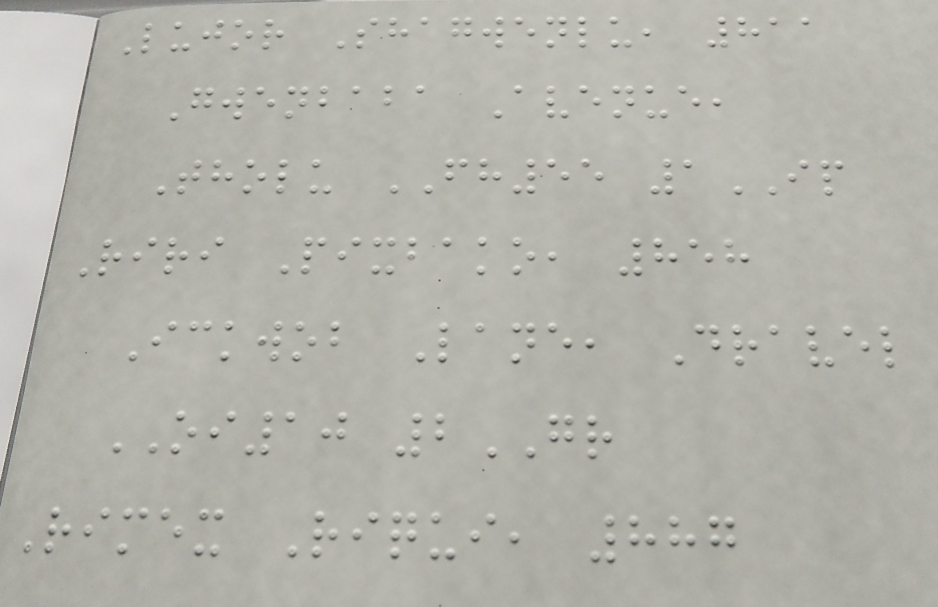Lujor Shagwenlu, 811
Gwenbaba Avenue,
Tholu FH55 1IP
Riri Pixbako, 858
Ickwob Lane, Dravel
OI10 2GR
Rimex Riqui, 887
